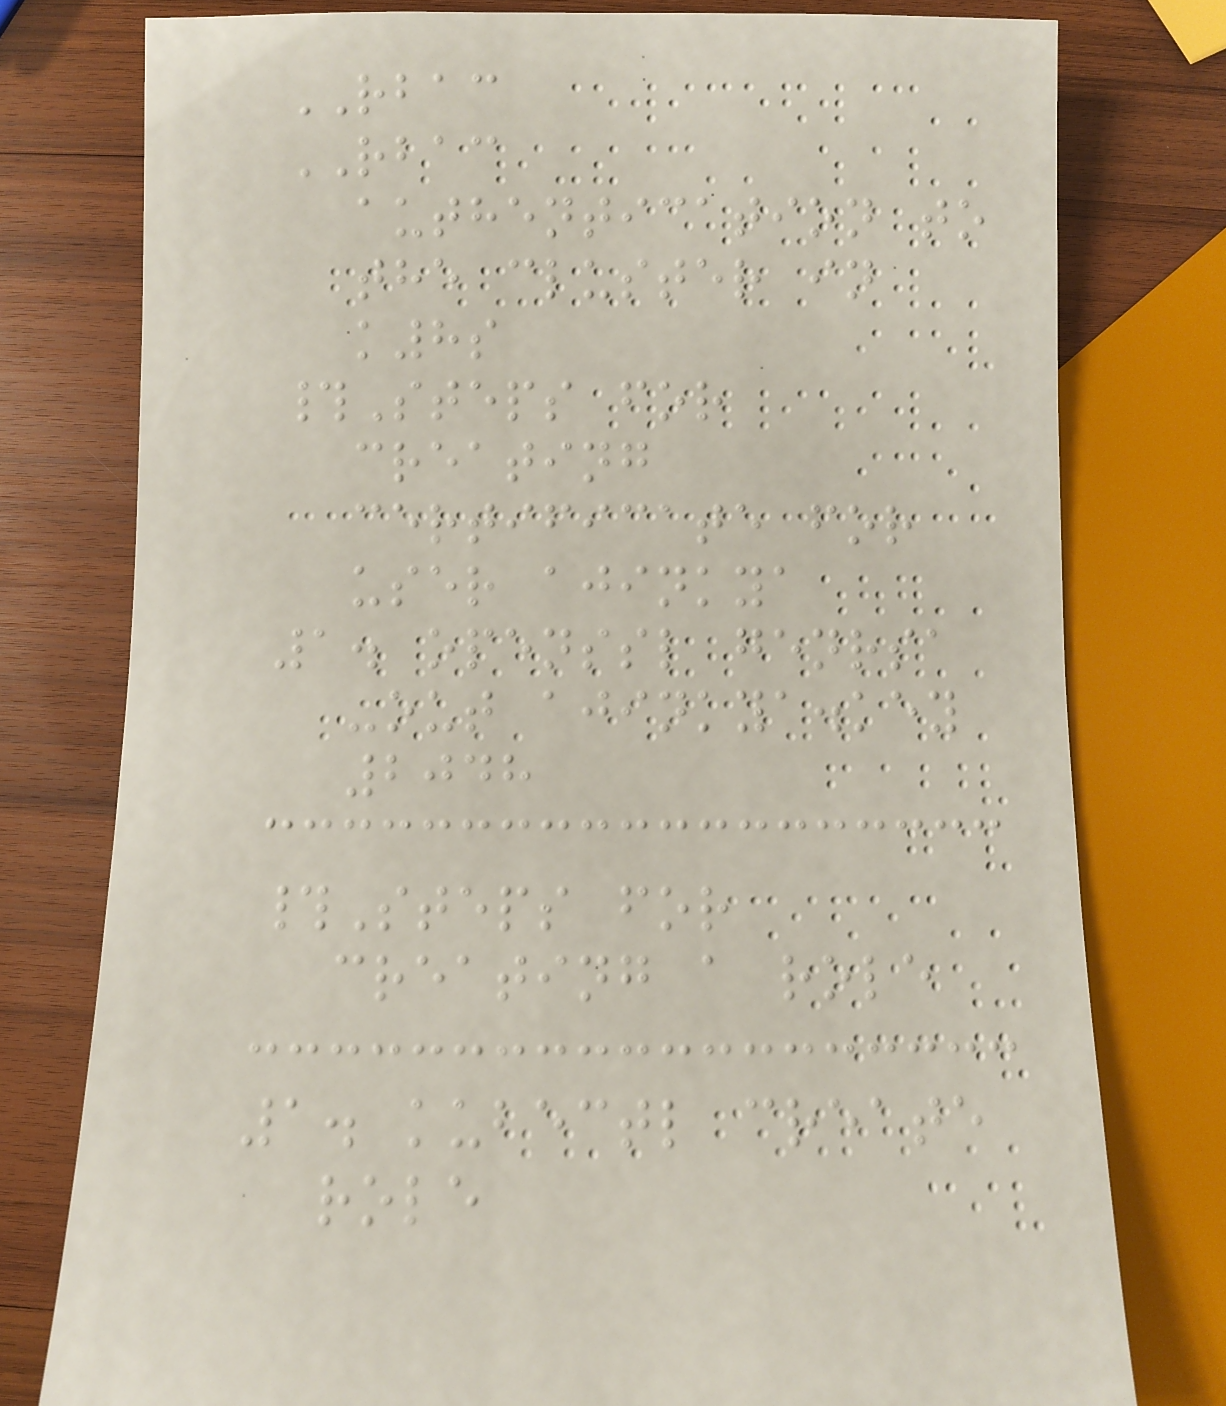RBAC
RBAC
authentication to
the cluster in
k8s
#Steps for
creating
certificate for
user ajinkya
1. openssl genrsa
-out ajinkya.key
2048
#Steps for
creating a role
1. kubectl create
role
